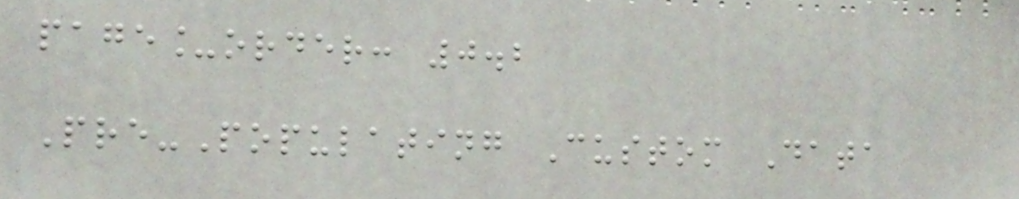page_order: 0.2
Pre-Populating Custom Data
